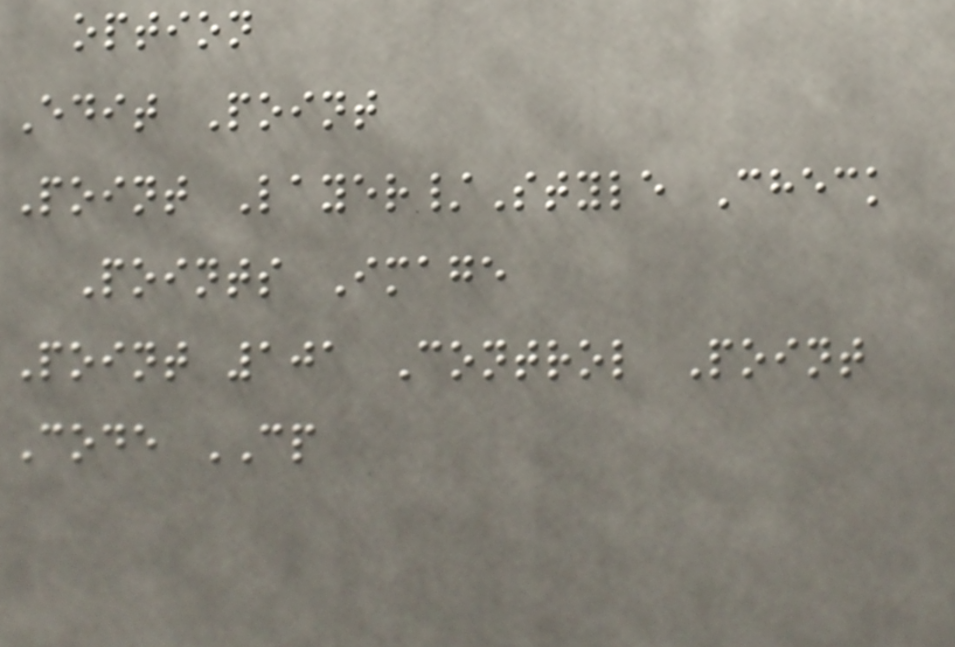option
Edit Point
Point Layer/Style Check
Points Image
Point 101 Control Point
Code CP
